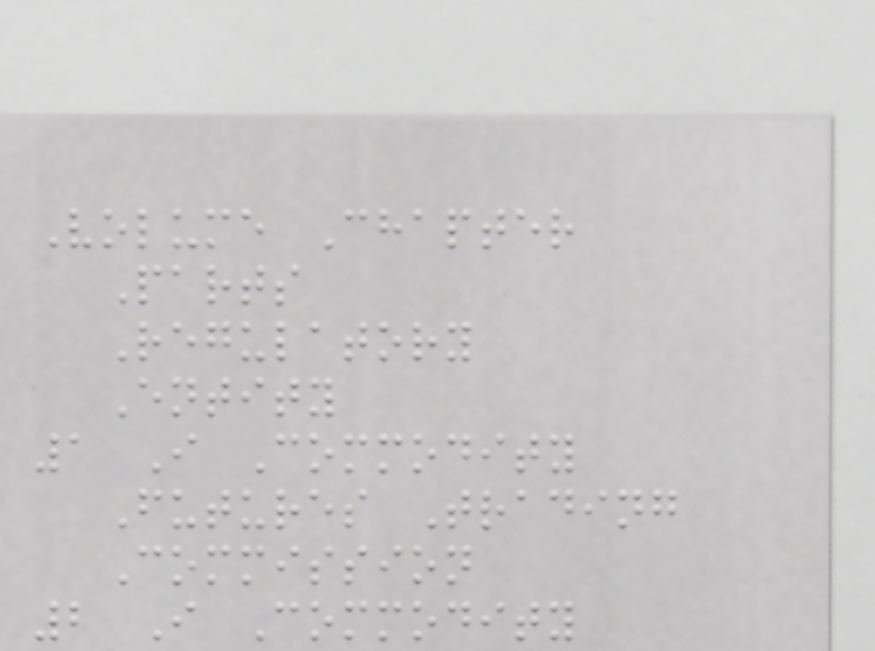Volume Chapter
Parts
Regulatory
Entity
1 I Commodity
Futures Trading
Commission
2 I Commodity
